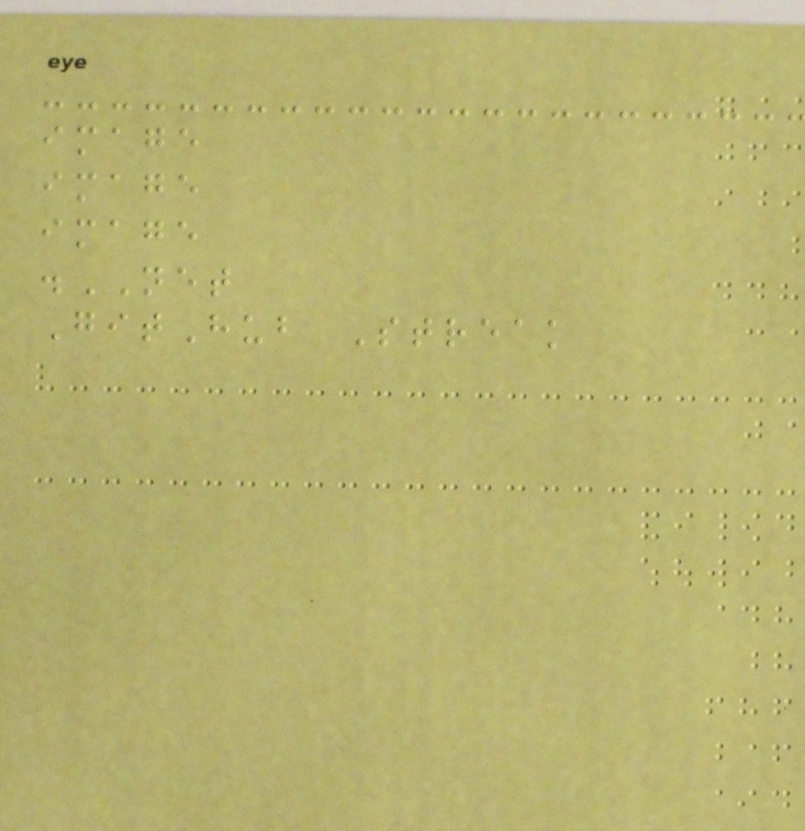image
image
image
.NET
GitHub Streak
